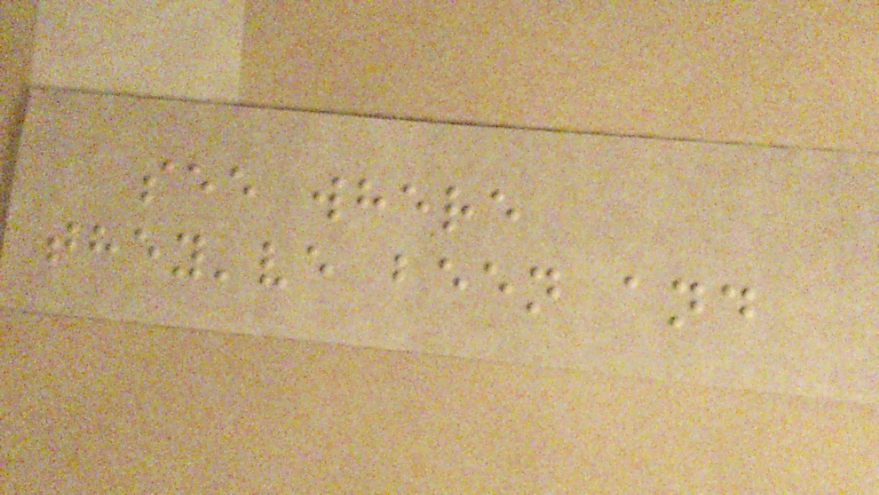see where
they've been and
